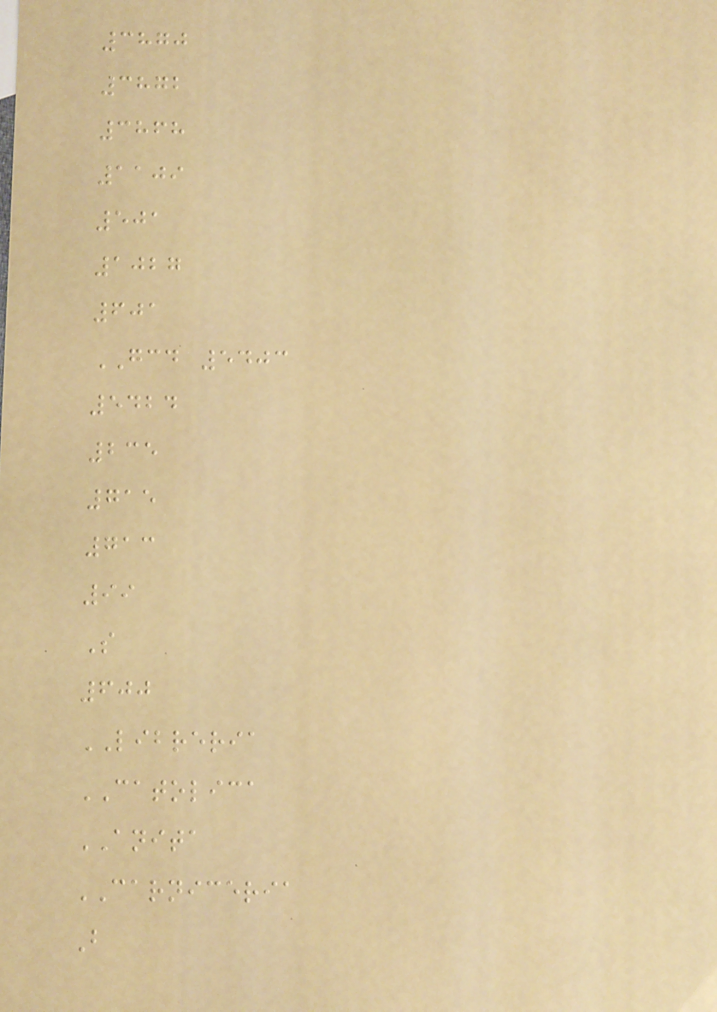3870
3872
3868
1109
501
1027
601
GCD 5403
5424
235
715
713
99
S
600
LIBRERIA
CATOLICA
ANITA
CARNICERIA
B
